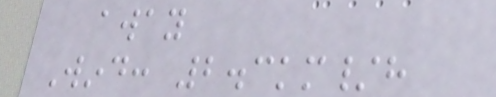away
Wind: 2.3km/h
